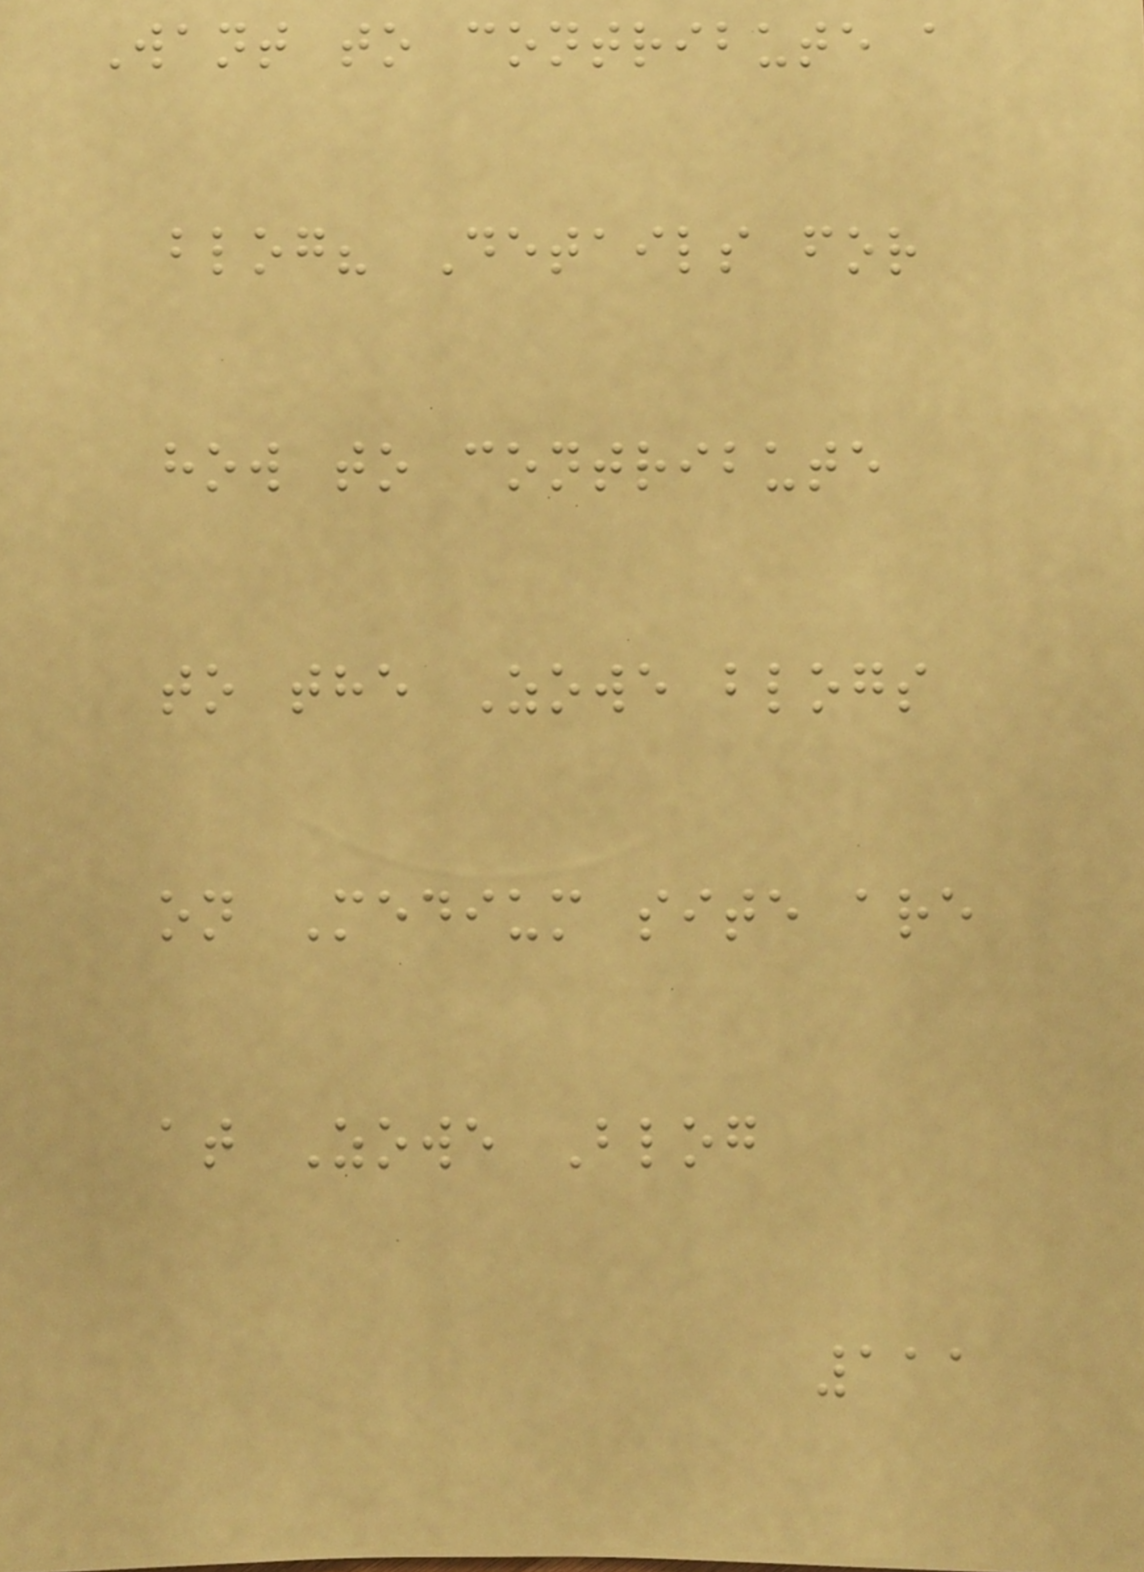Want to contribute a
blog? Details for
how to contribute
to the Zowe blogs
on Medium site are
at Zowe Blog
111
